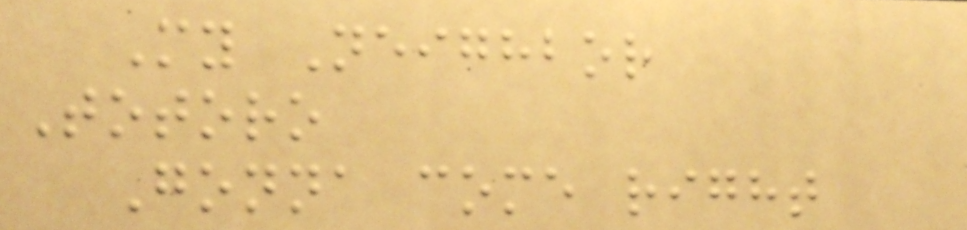My Neighbor
Totoro
Gonna come right
